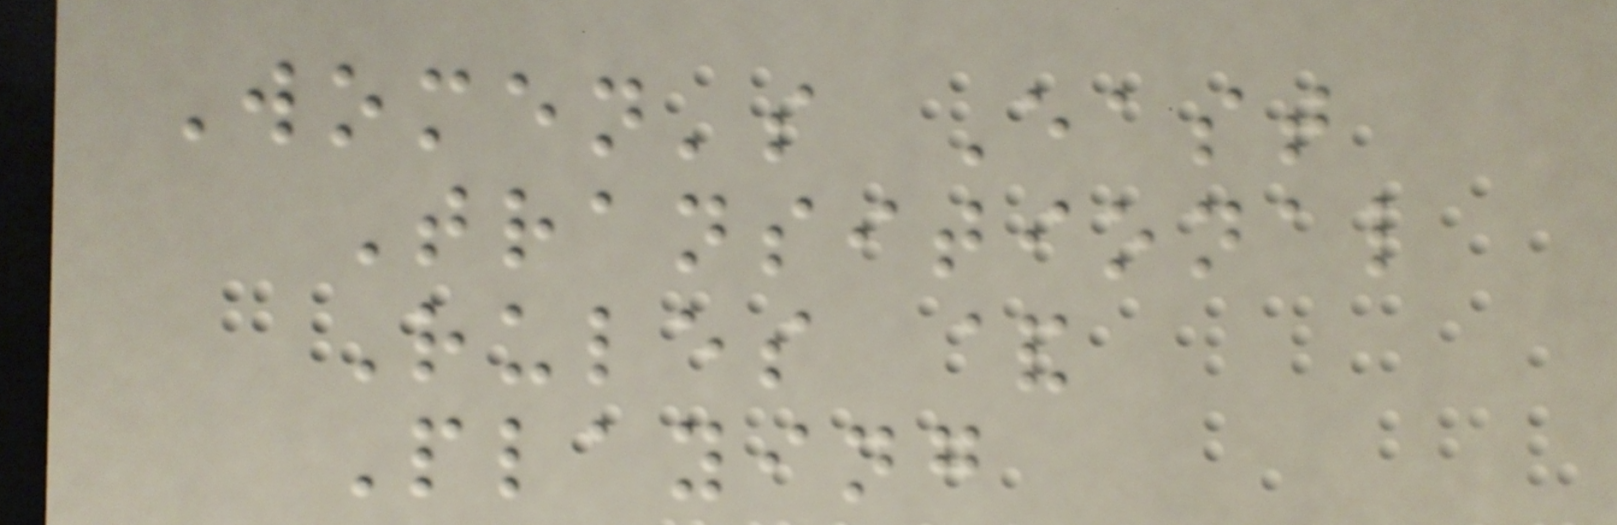Women's East
Transitional
Rules &
Playing
